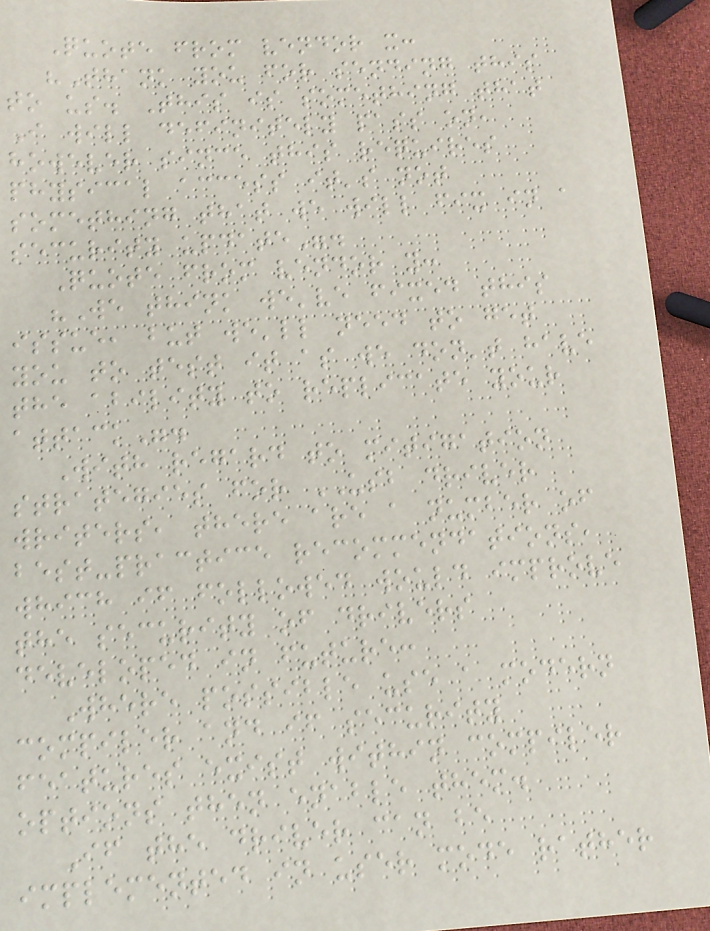Quote from vendor x:
"Thank you for sending this
to us. This is something that
I will definitely pass on,
however since this requires
physical access it's not
something that we will fix in a
security update".
Quote from vendor y:
"We think we've fixed this
issue, but we'll need to get
you to test it as we don't have
the ability to replicate your
attack".
With regard to mitigation
strategies for USB driver
writers, there are a number of
best-practice recommendations,
which if followed would improve
the security of drivers
developed in future:
Where possible use a modern
compiler and if security
features exist within compiler
options then enable them.
If the driver can be
implemented in user mode rather
